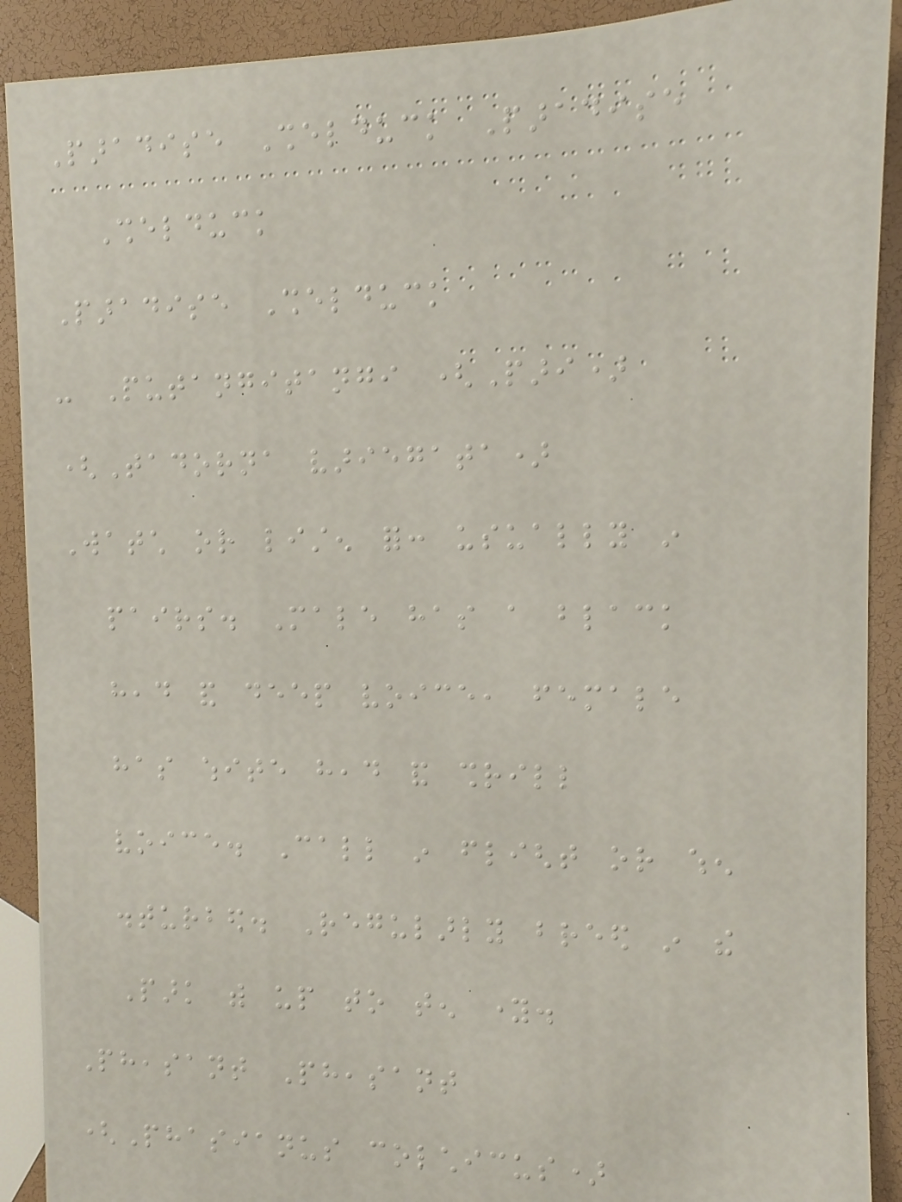Paradise Shelduck Paradise
Shelduck
Paradise Shelduck
- Putangitangi (Pari)
(Tadorna variegata)
Watch or listen for: usually in
pairs. Male has a black
head and deep voice, female
has white head and shrill
voice. Call in flight or when
disturbed. Regularly breed in the
Park with up to ten young.
Pheasant Pheasant
(Phasianus colchicus)
